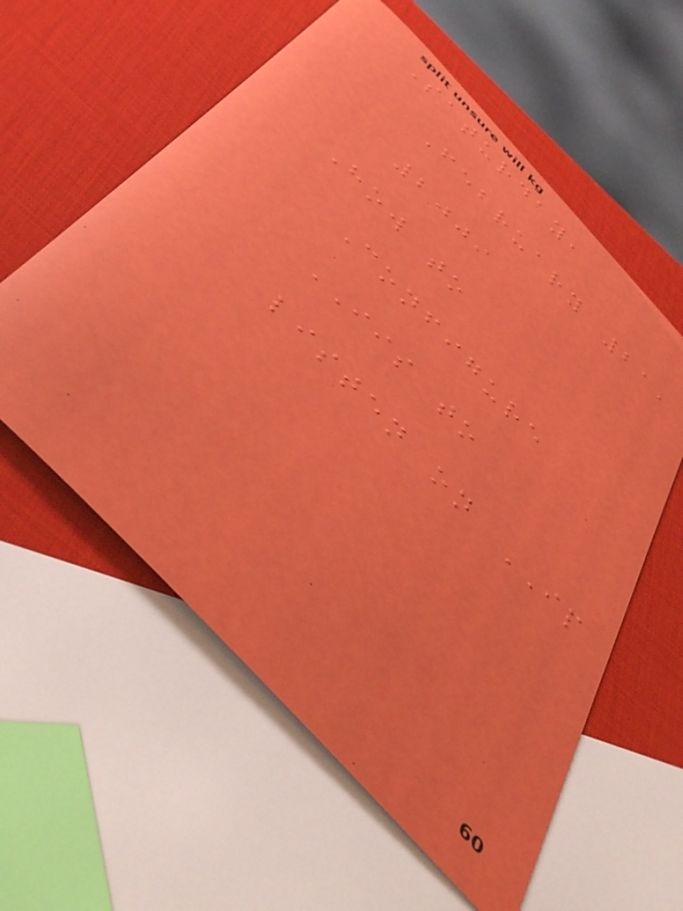Saturday,
February 21,
2009
How to
Configure
IIS to
listen on IP
